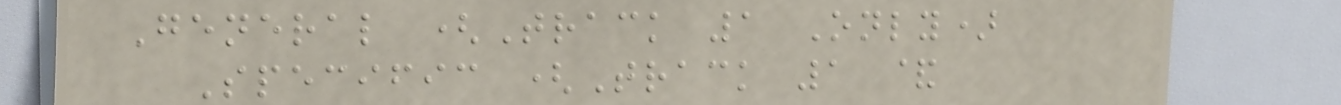General (Track 1 Only)
Specific (Track 1 &
